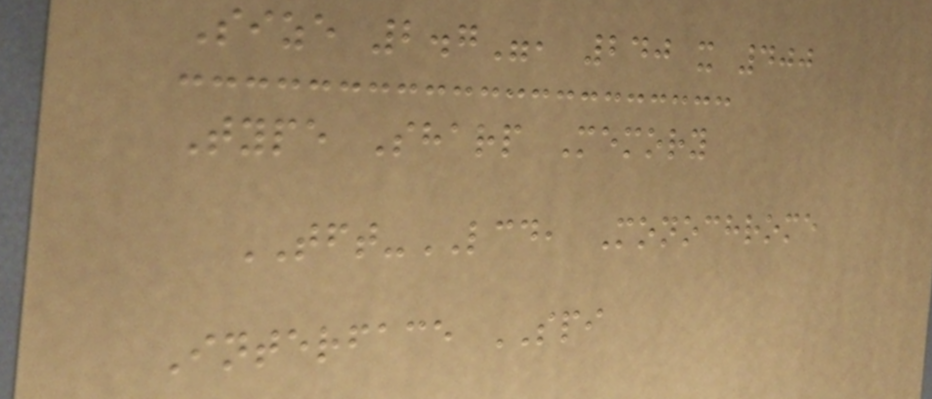Size 2.7", 240 x 400
Type Sharp Memory
TFT-LCD, Monochrome
Interface SPI
